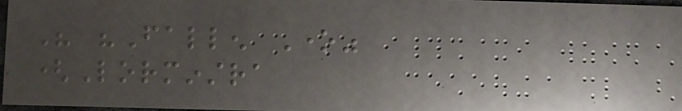His "Fallen One"
(Lorminstra
